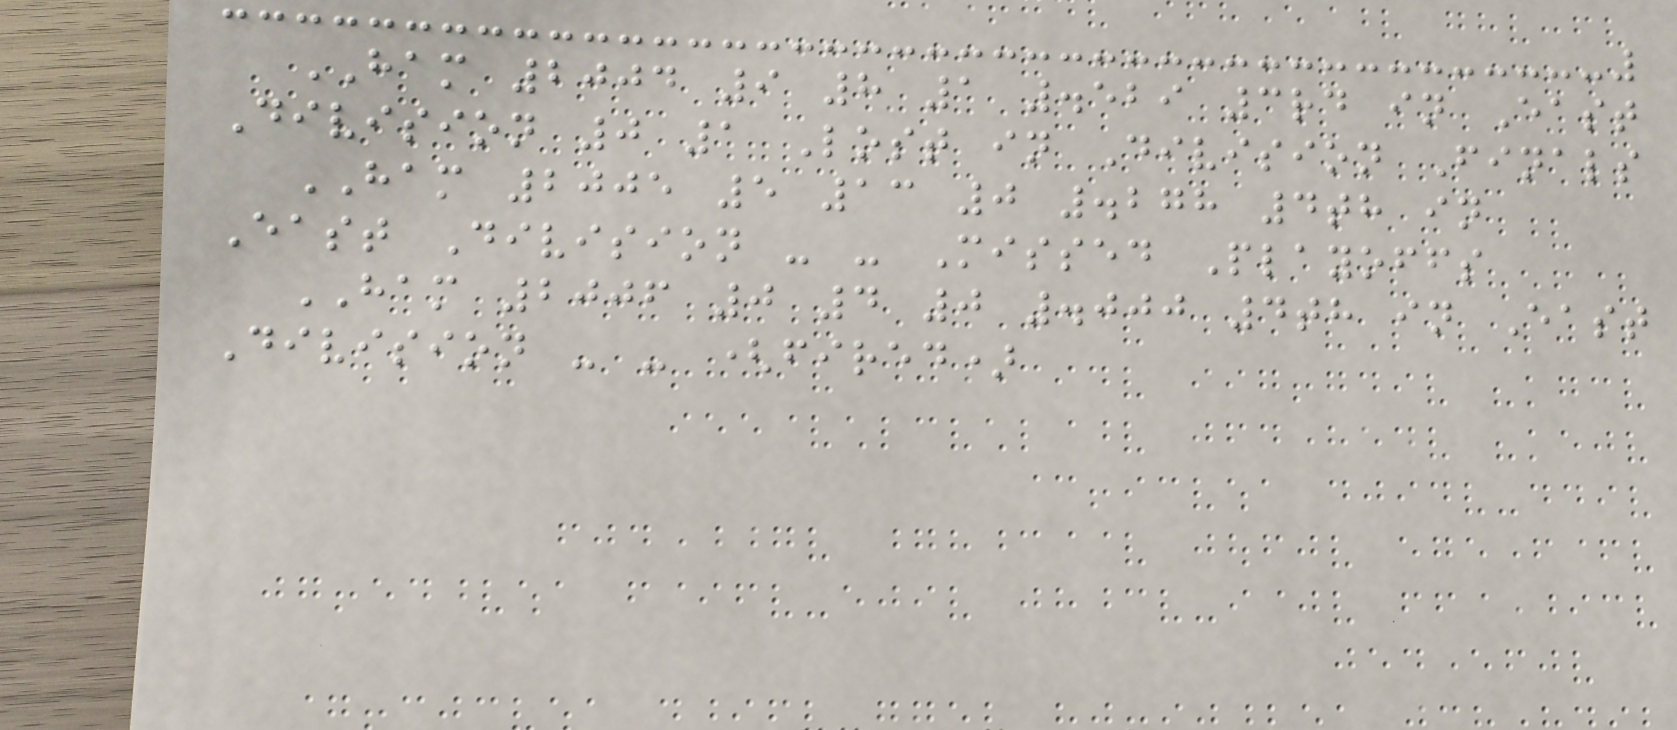HAM 2004 9 8 1 .529 3rd in East
Division 0 1 Lost in Division Finals
HAM 2005 5 13 0 .278 4th in
East Division - - Missed Playoffs
HAM 2006 0 4 0 .000 4th in East
Division - - (fired)
